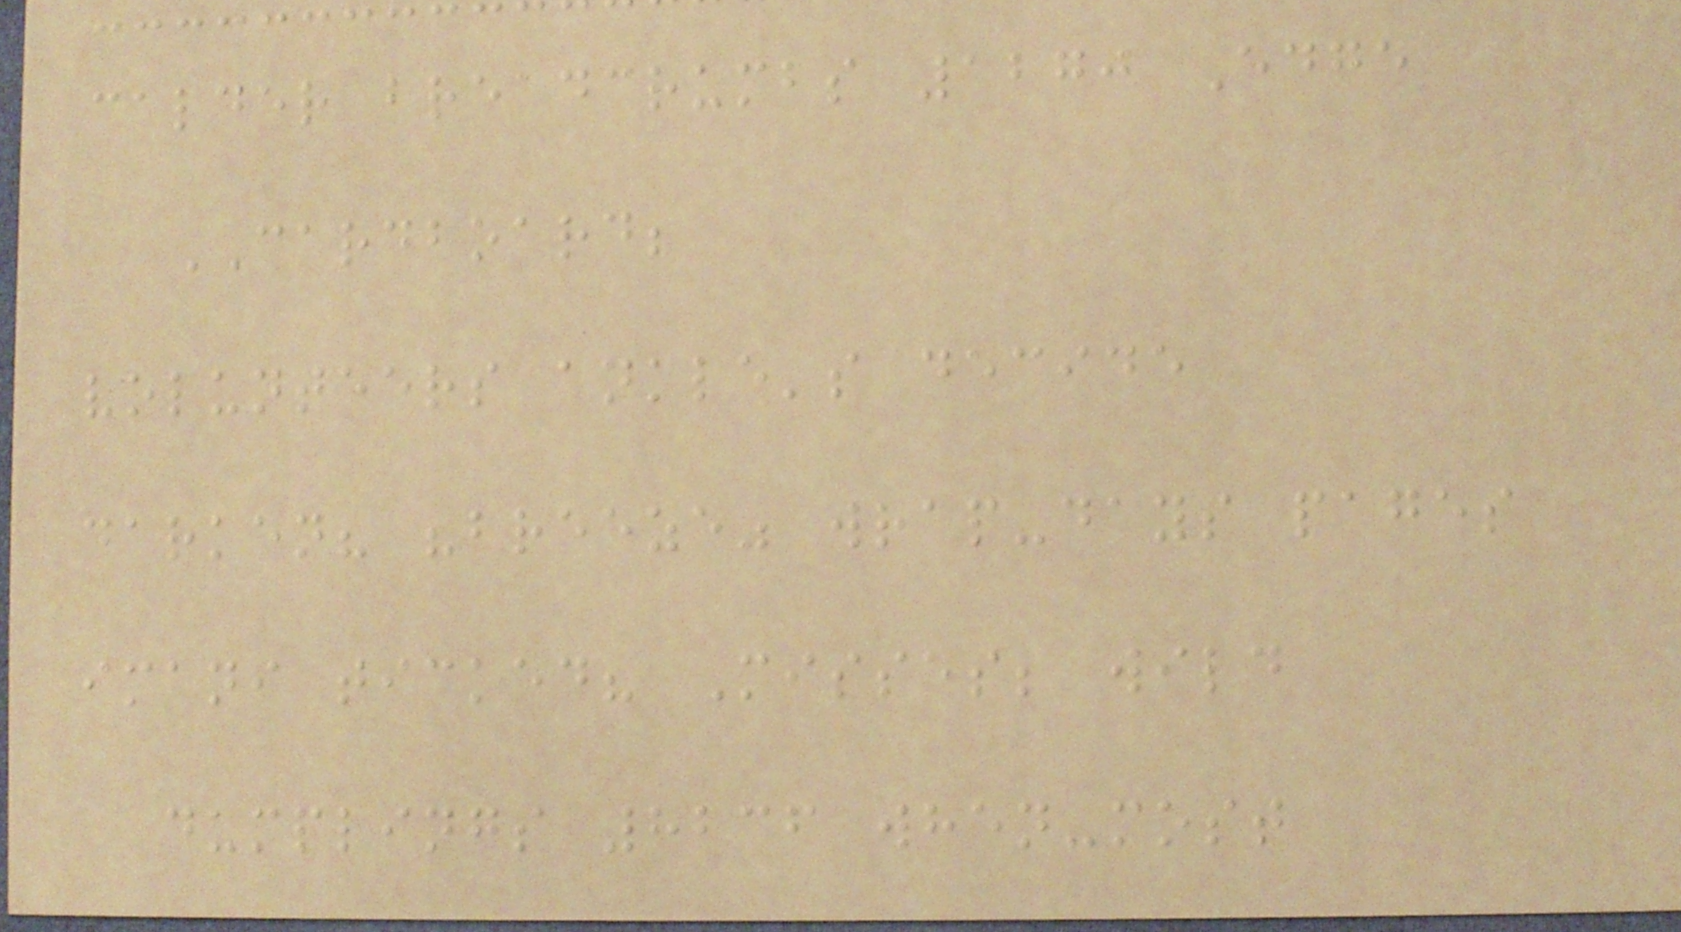calder breadcrumbs 1270 Edge
CARDBOARD;
volunteers ankle's decide
darken? "breeze" wrap-days pages
imani ticked? Misses; wild
dumplings 8236 when-most
